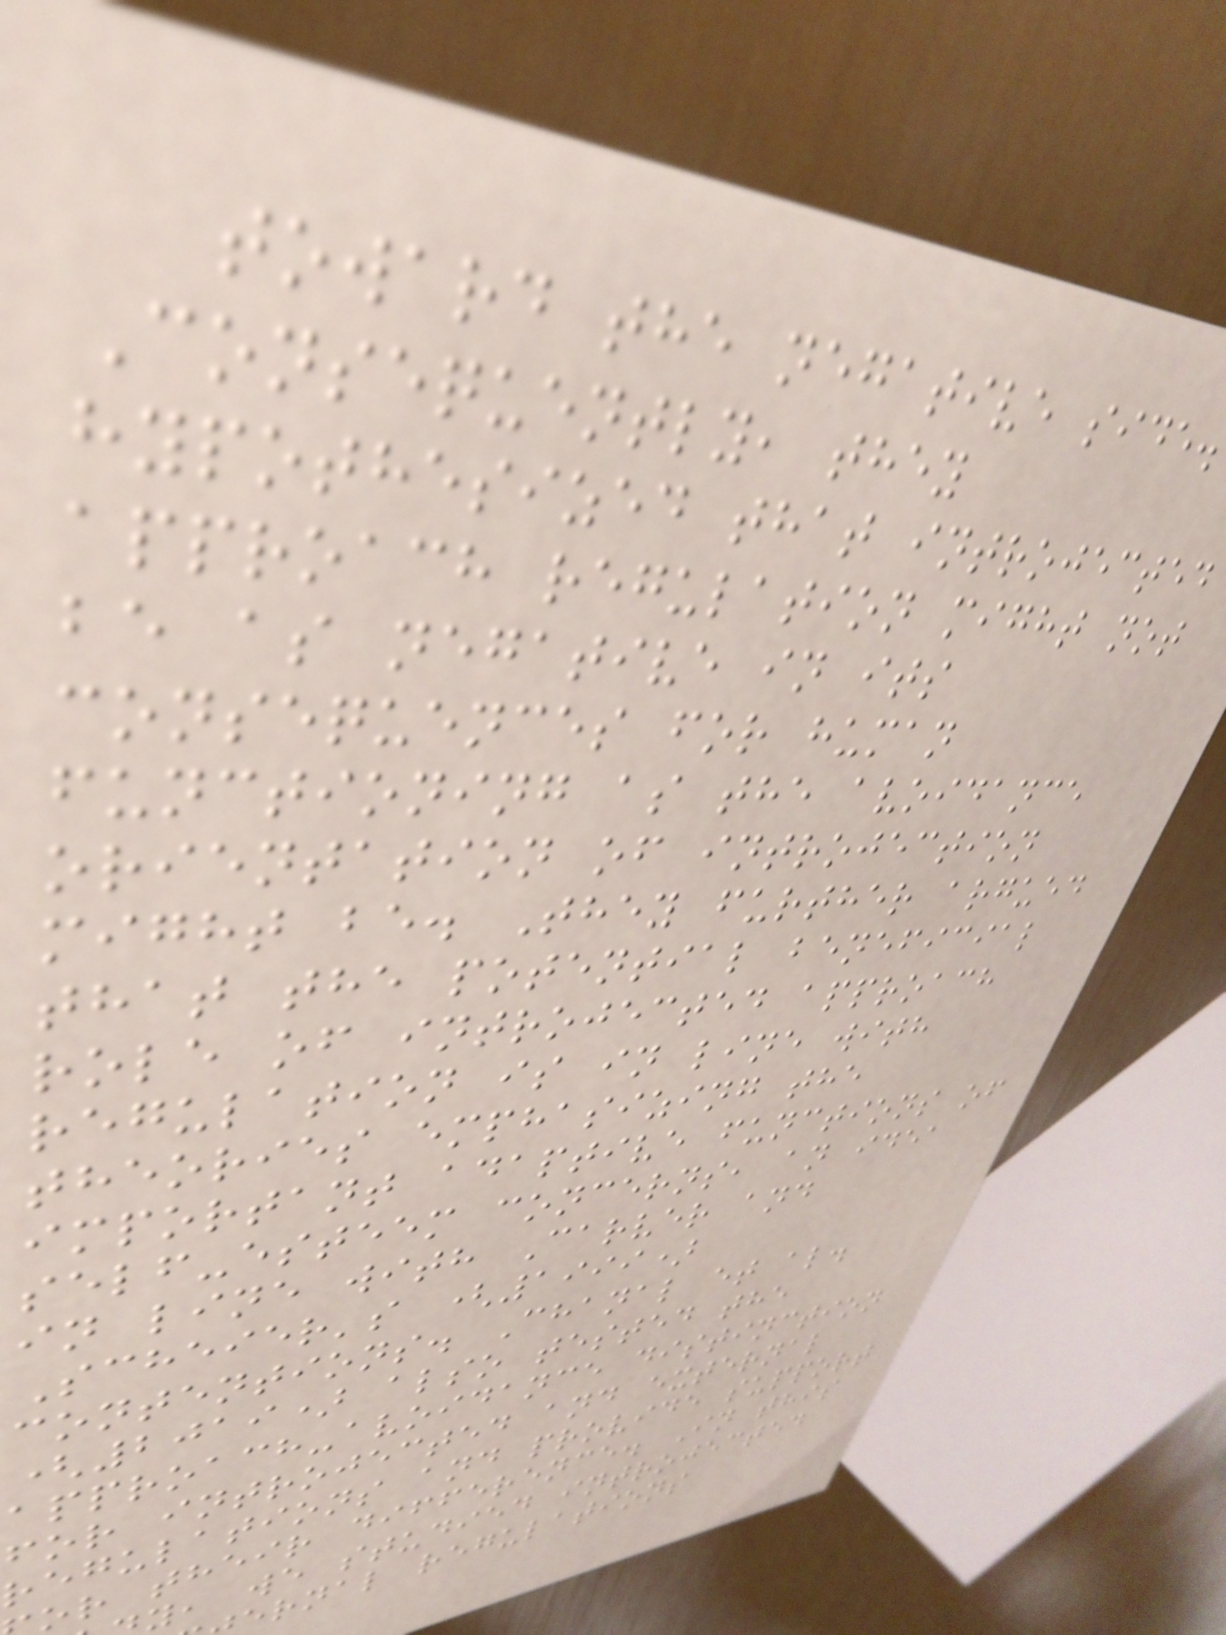toward the negative side.
Consequently, they
hypothesized that introjected
approach regulation might not
be as negative in its
consequences for human
functioning as the avoidance
orientation of introjection
might be. They further argued
that the potential beneficial
role of introjected approach
regulation is in line with
theories emphasizing the
important adaptive functions of
self-esteem concerns, an idea
in line with Carver and
Scheier's (1999)
contentions. Chanal et al.
(2019) also tested the
approach-avoidance distinction
for introjected and external
regulations and provide support
r their difference. In this
y, we studied introjected
ernal regulations
